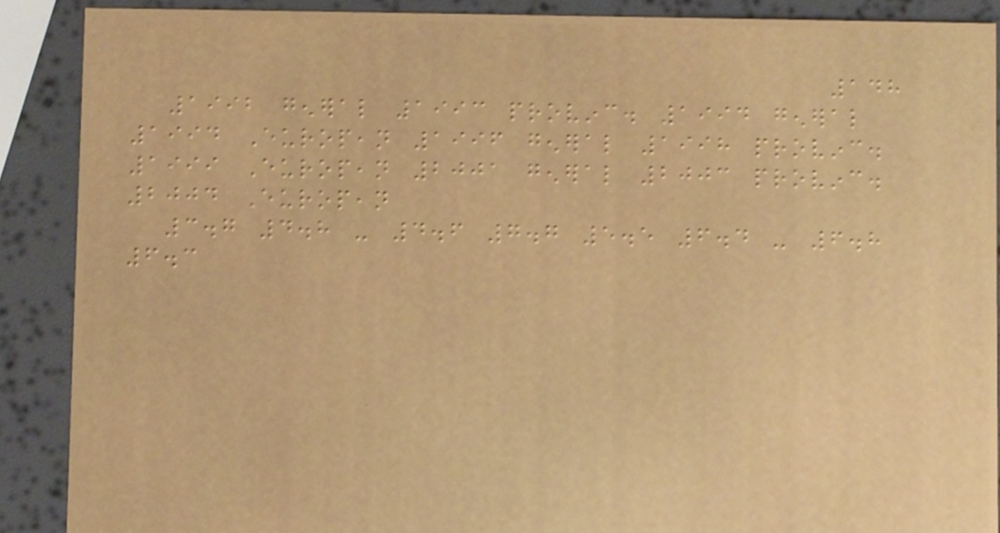148
1992 general 1993 provinc. 1994 general
1994 European 1996 general 1998 provinc.
1999 European 2001 general 2003 provinc.
2004 European
3.7 4.8 - 4.6 7.7 5.5 6.4 - 6.8
6.3
